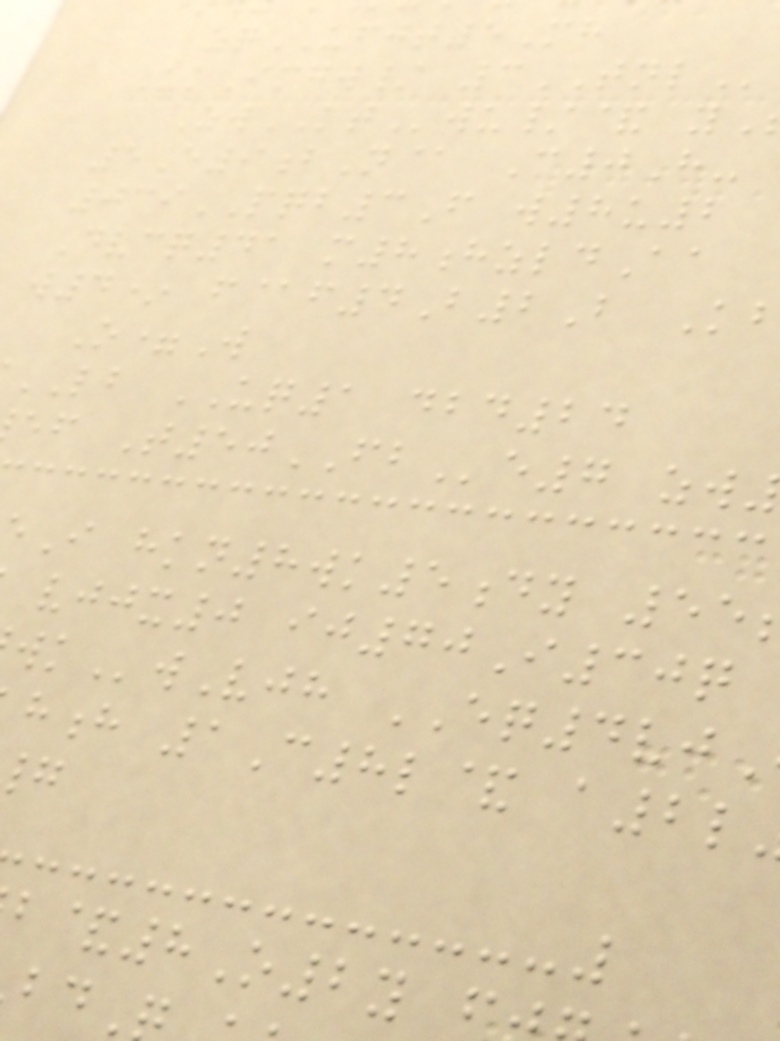zqUFJT5Mh
UkImgw/ 3TNL
ZwKTwu/& y
5E9bN@ C0H-
039PQB3F w8u2
Dvcq41 m8hzldAa
w4* f@f4B2B K
O=W
LB UQ1 dbd24
ef T50FBe7 zw
I hkn8wk5dy 55
vjjx0 ij70I30q
wVjh EQ4vj
h 1C8l& a2l
&8O2y
